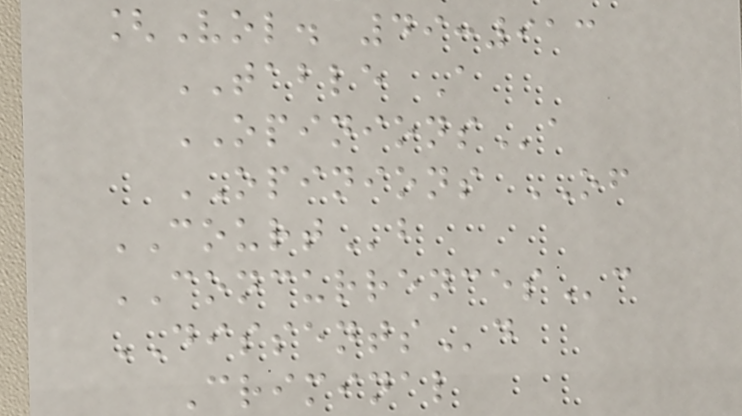[Vol. 49:913
TABLE A
OPINIONSa
OPINIONS OF
COURTb
CONCURRENCESc
DISSENTSd
Criminal
